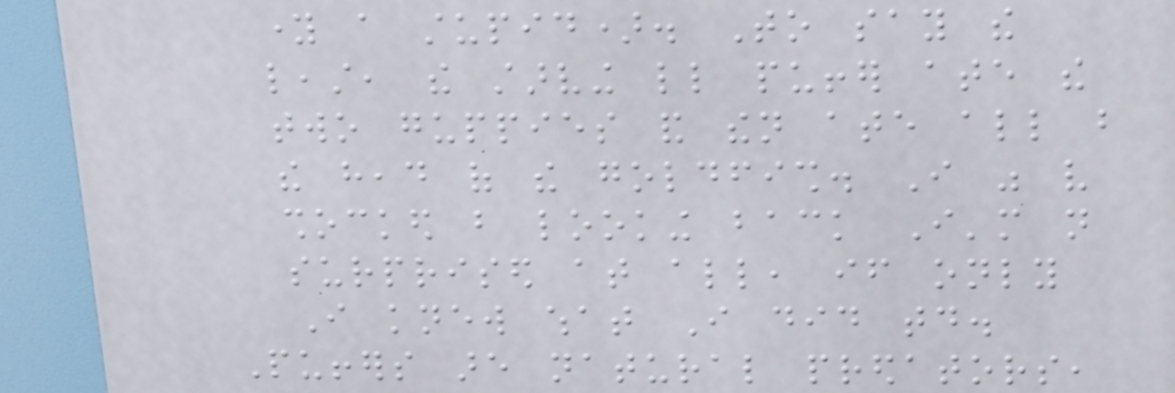young a stupid). To say the
least, the starving little puffer ate the
two guppies and then ate all but
the head of the goldfish. I was very
shocked but looking back I'm not
surprised at all, if only
I knew what I did today.
Puffers are natural predators,
